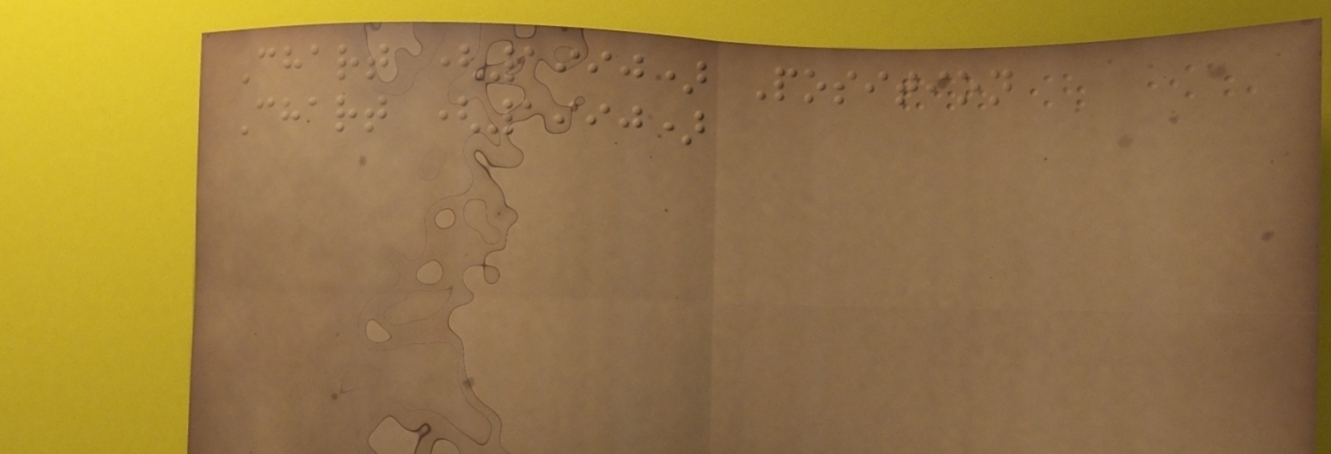Chart (1990) Position
Chart (1990)
